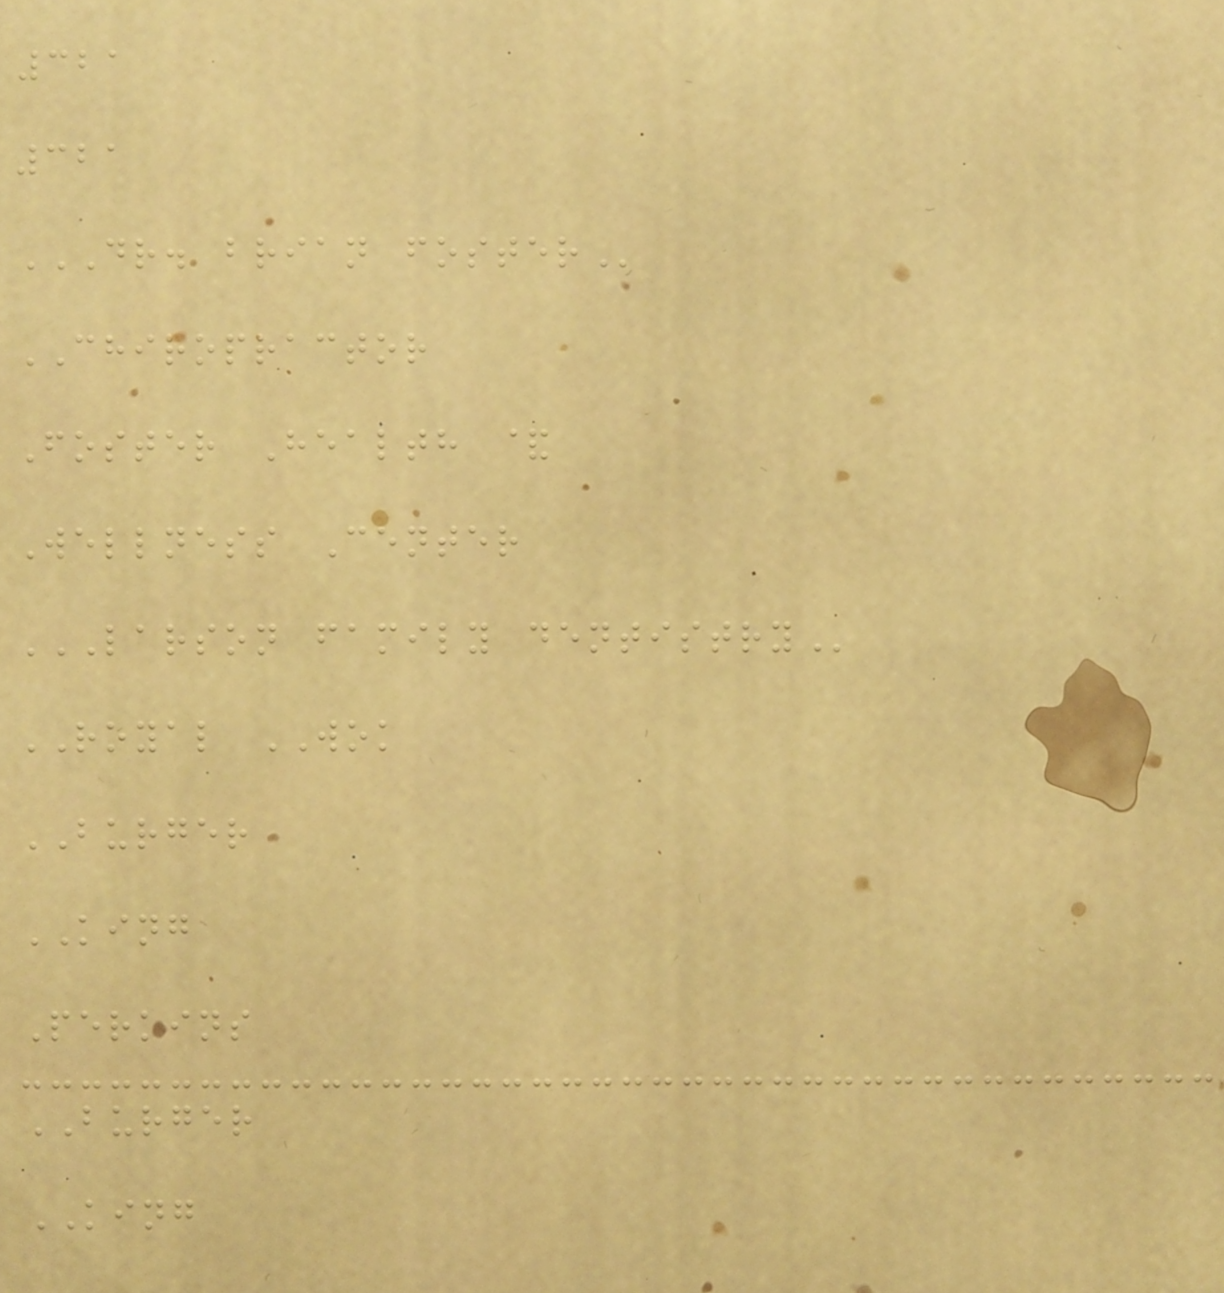321
321
DR. BRIAN FOSTER
CHIROPRACTOR
Foster Health &
Wellness Center
LARSON FAMILY DENTISTRY
ROYAL WOK
BURGER
KING
Perkins
BURGER
KING
